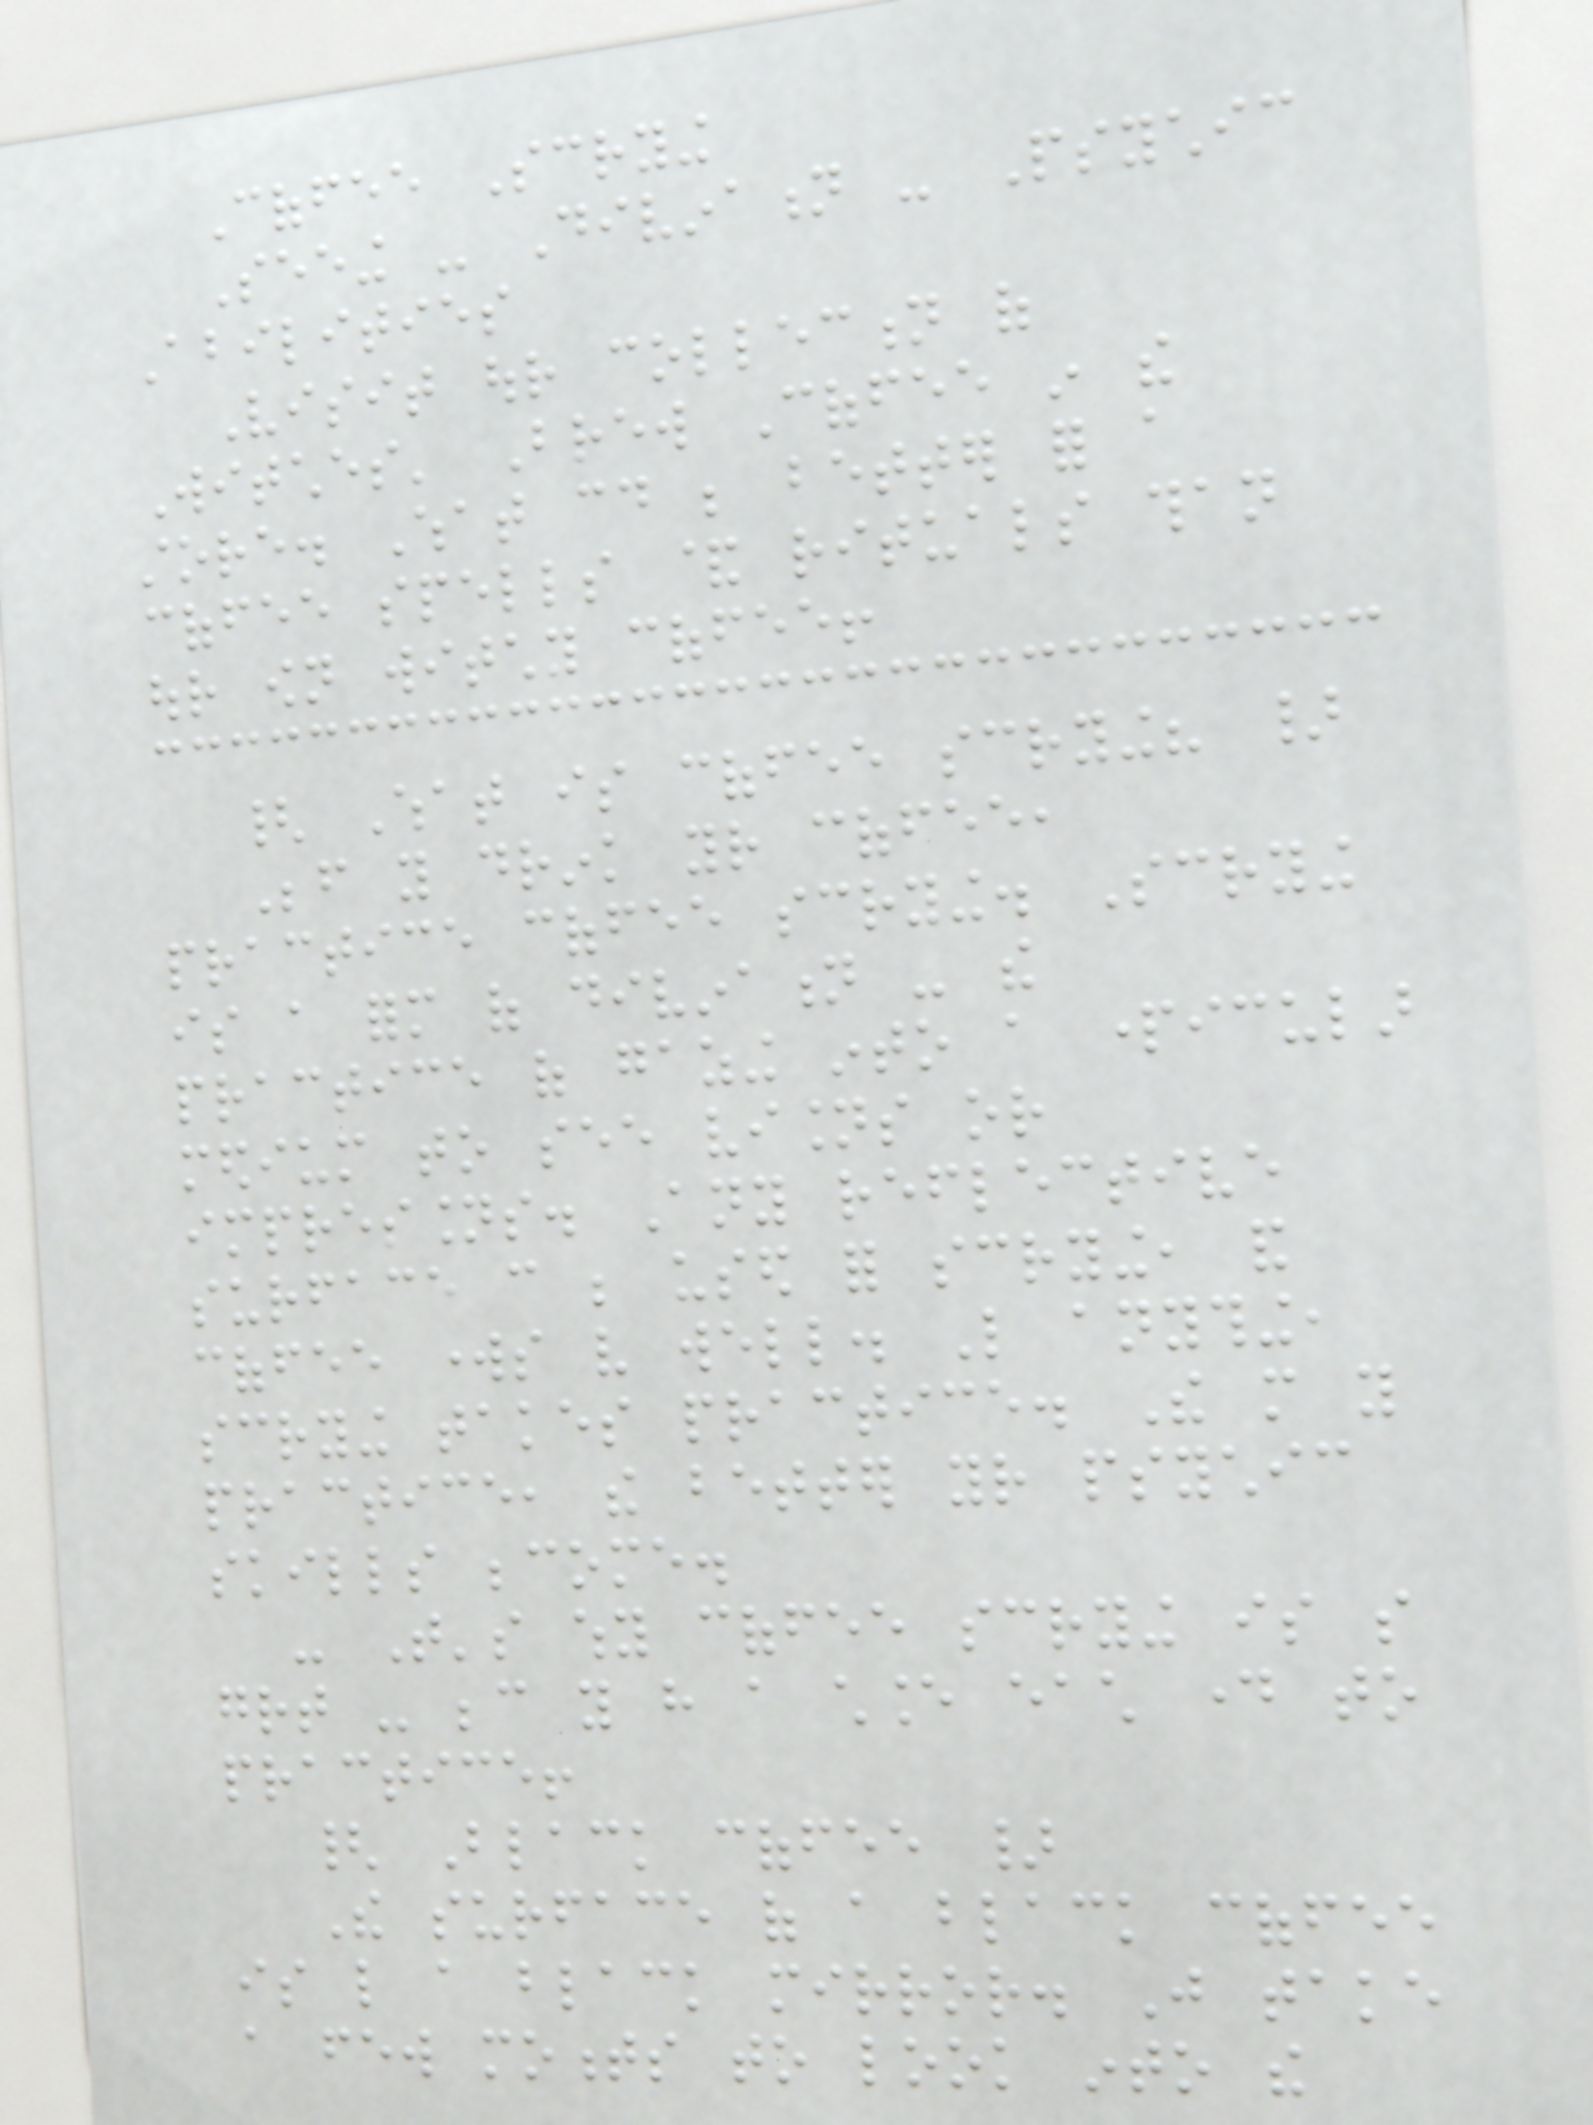Coffee Scrying
Seeing - Divination - Psychic
Abilities
Visit our collection of
Witches' Brew Coffee in the
store. What could be better for a
coffee spells & rituals than
our own witchy coffee!
{ What is coffee scrying? }
Before you drink your coffee,
practice coffee scrying. Scrying
is a form of divination - the
practice of gazing into a particular
medium to see visions or
impressions. Any reflective
surface can be used for scrying, and
coffee works very well. Like anything,
scrying takes practice. The more you
practice, the better your psychic
skills become.
- That's why coffee scrying is so
great - because you have a chance each day to
practice!
{ Black coffee }
The surface of a black coffee
is like a black mirror. Just take
a few moments to look into the
